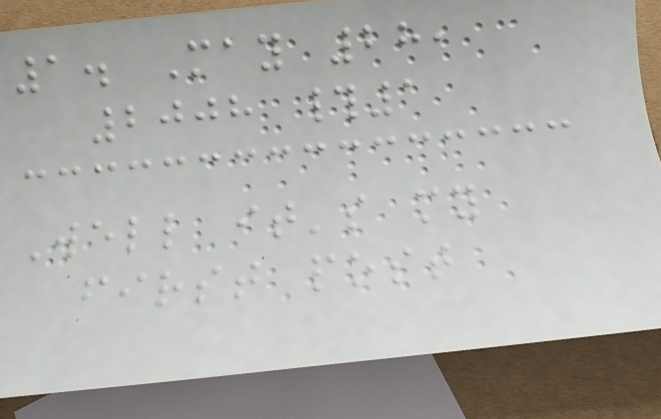1. May 28,
2008 #1
Well it's my
first post
